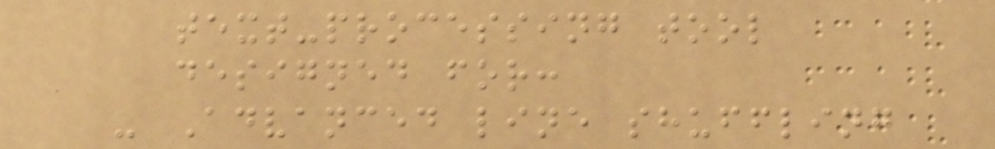text-processing tool
designed for:
- Advanced line shuffling
